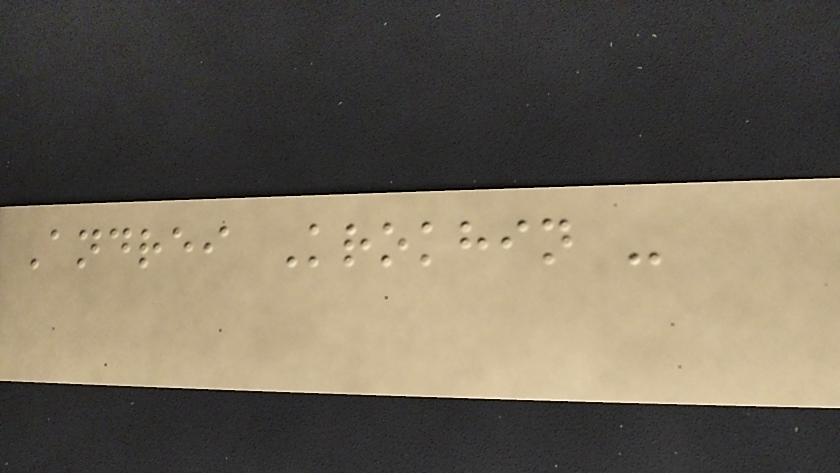Andrei Krokhin -
